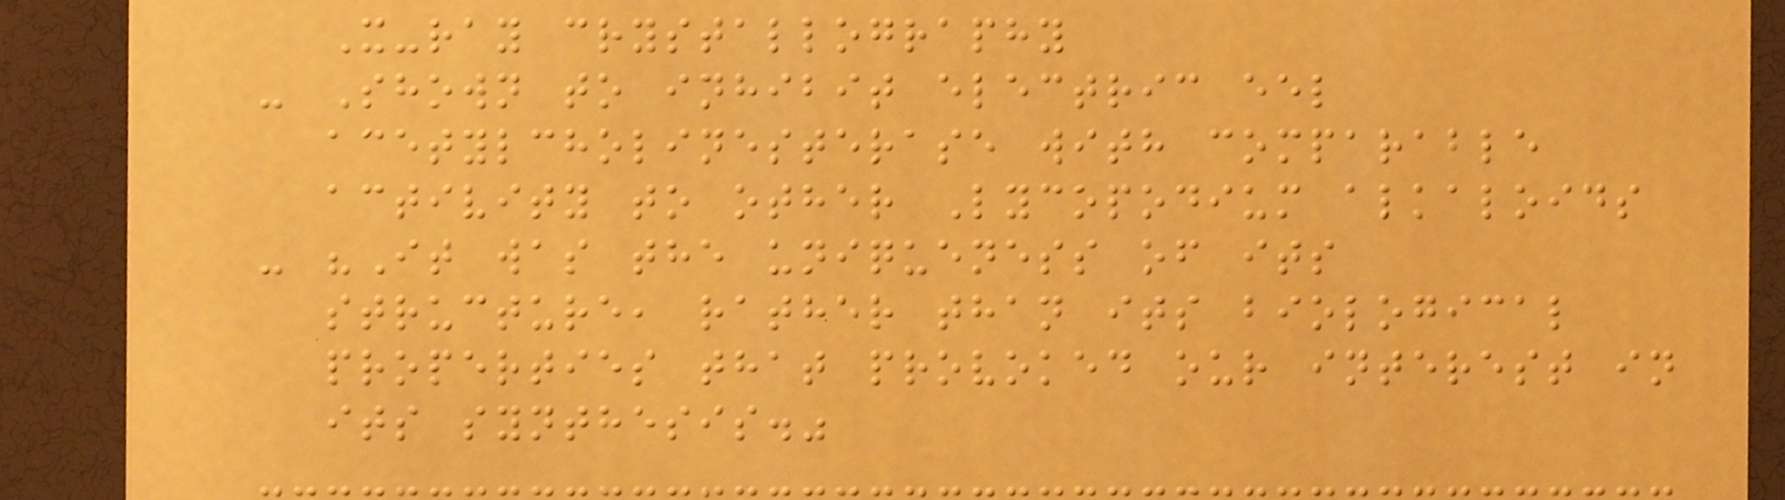X-ray crystallography
- Shown to inhibit electric eel
acetylcholinesterase with comparable
activity to other Lycopodium alkaloids
- "It was the uniqueness of its
structure, rather than its biological
properties that provoked our interest in
its synthesis."
